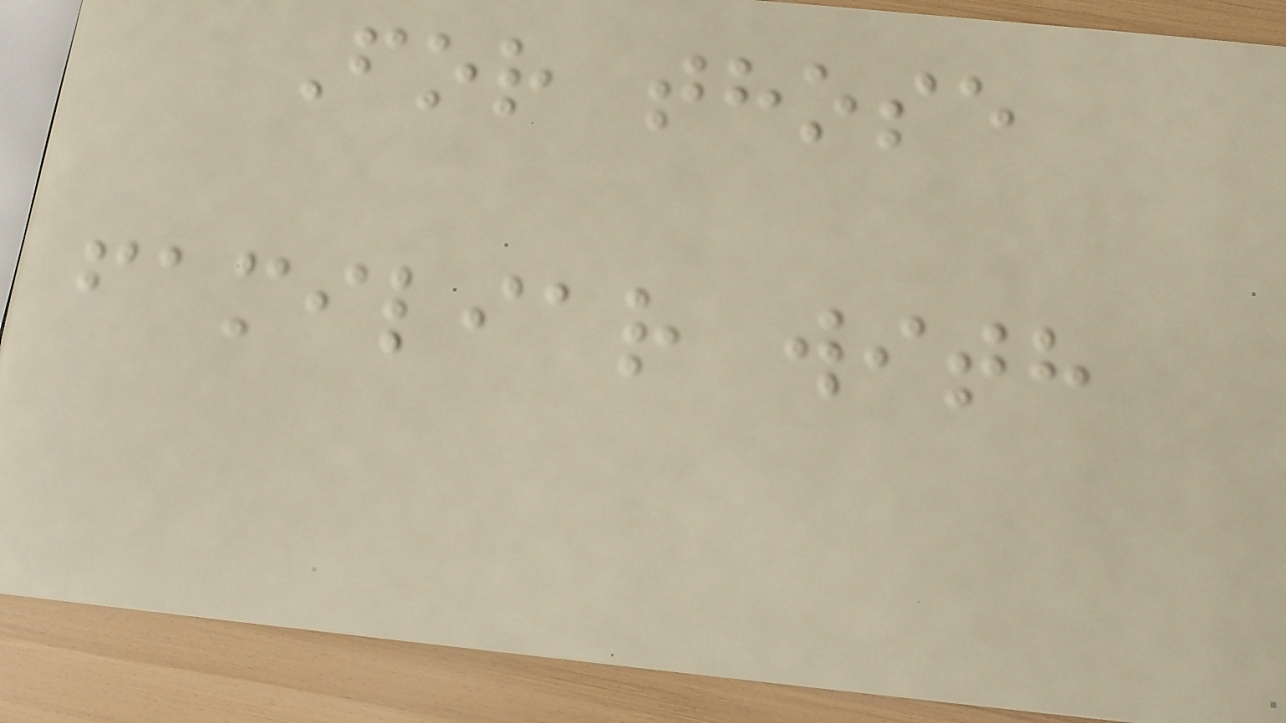For those
familiar with
